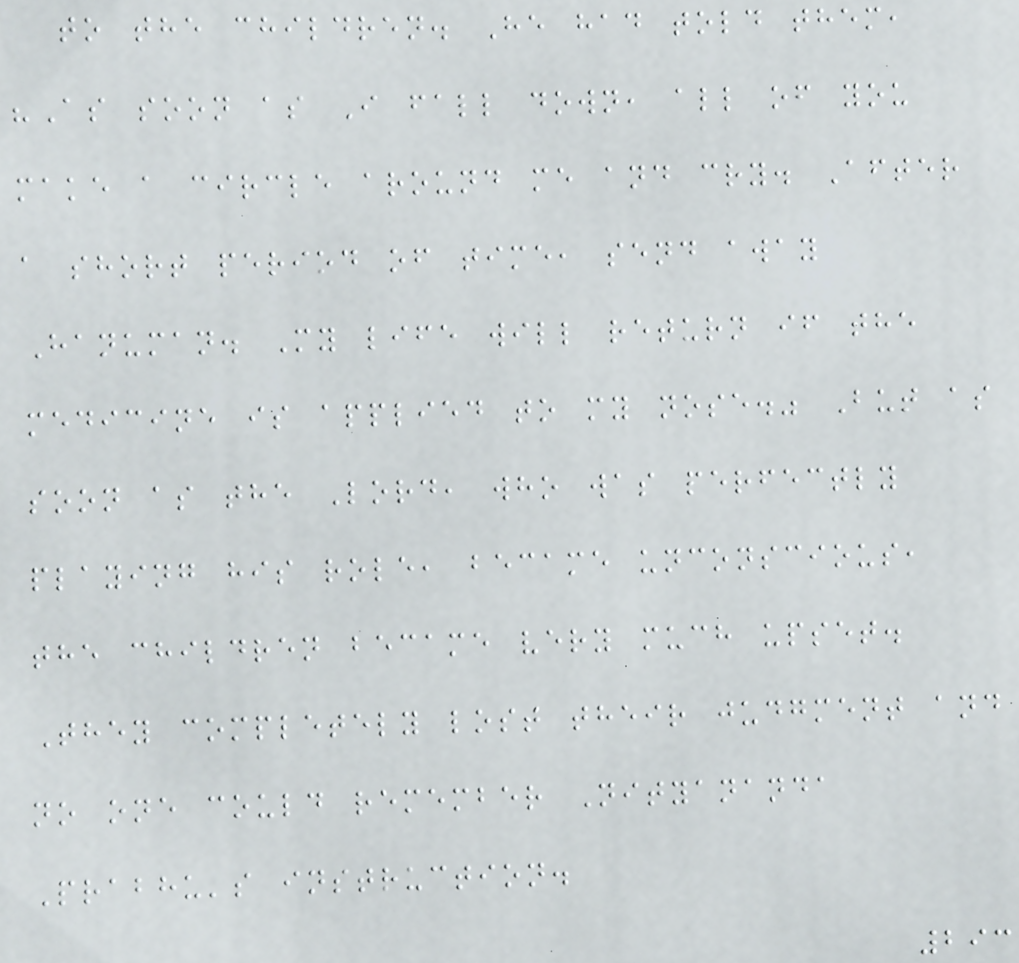to the children. He had told them,
"As soon as I fall down, all of you
make a circle around me and cry. After
a short period of time, send away
Hanuman. My life will return if the
medicine is applied to my nose." But as
soon as the Lord, who was perfectly
playing his role, became unconscious,
the children became very much upset.
They completely lost their judgment and
no one could remember Nityananda
Prabhu's instruction.
293
